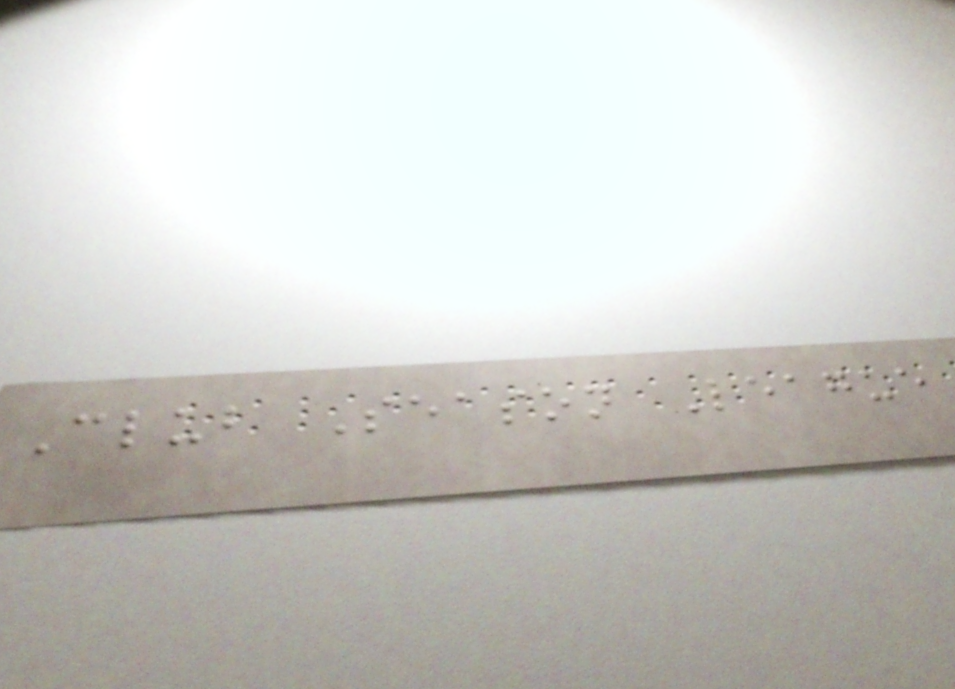Club Season League
